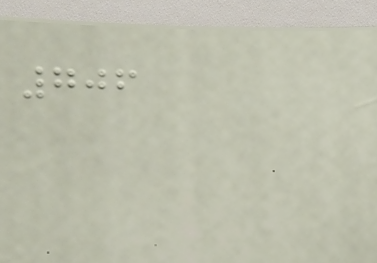706
